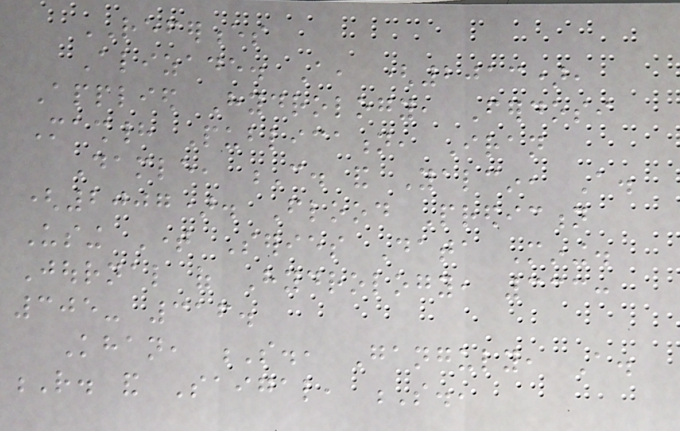REFERENCES
Alizade. A, (2013),
Applied Hydrology, Ferdosi
Mashhad Publication, Iran
Damle, C. and Yalcin, A.
(2007). Flood Prediction
Using Time Series Data Mining.
Journal of Hydrology, 333:
305- 316.
Khan, S., Ganguly, A.
R. and Saigal, S.,
